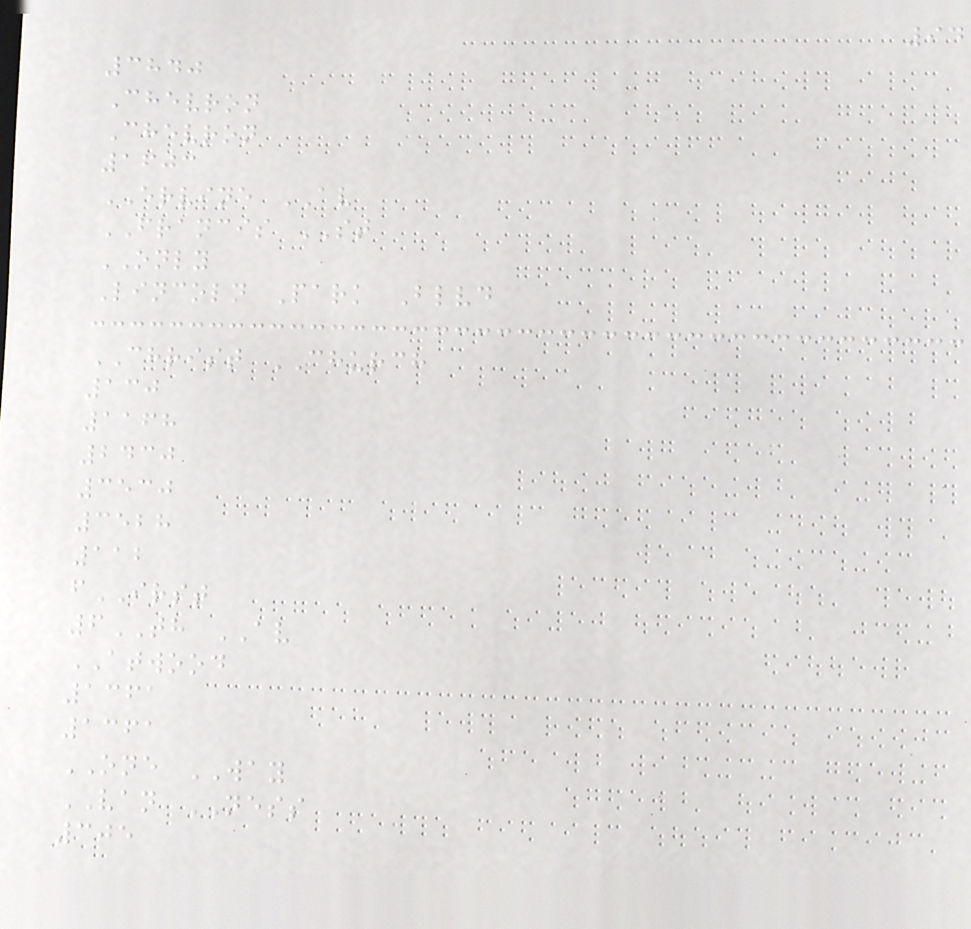94
3840
Chevron
Chevron
1603
ERVINE AV
FRANCIS ST
ONLY
Lincoln Park Blvd
CHRIST CHURCH
130
1168
2430
3530
3528
112
fIRST
6TH AV
ATWOOD
1361
1361
ONE WAY
VAN NESS
305
